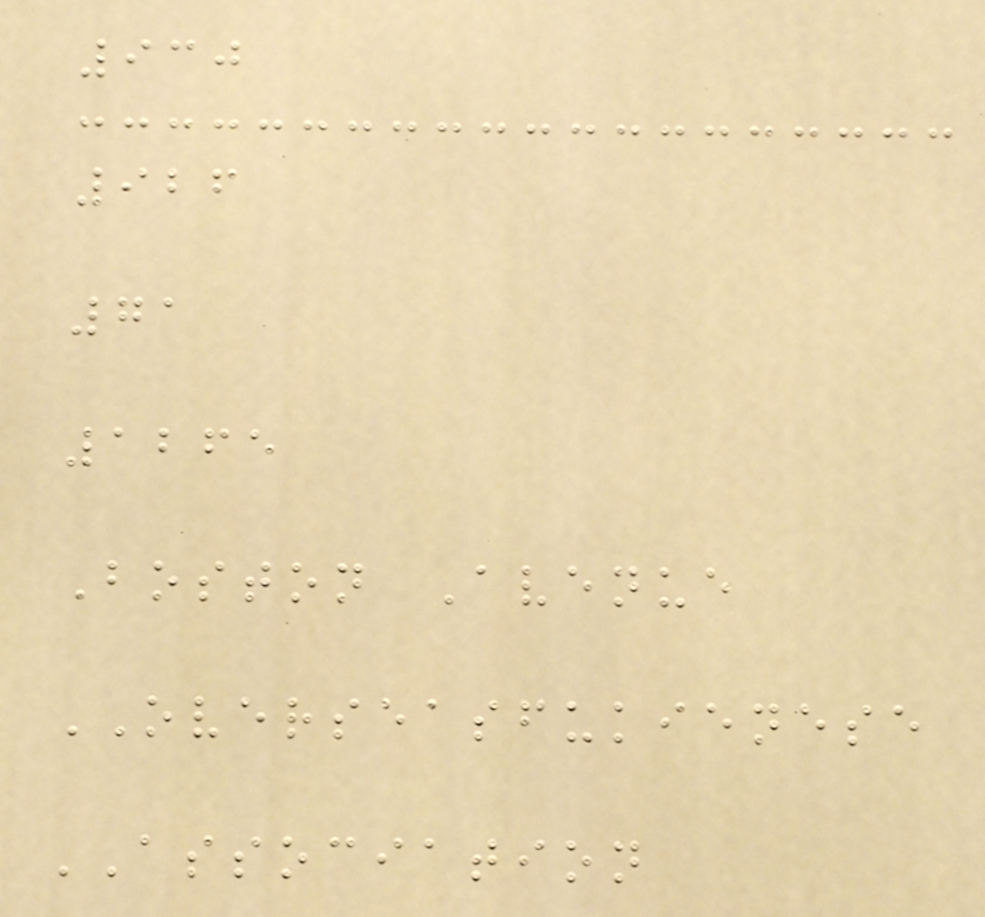930
926
71
1265
Boston Avenue
OVERSEASFUKIENESE
ASSOCIATION
